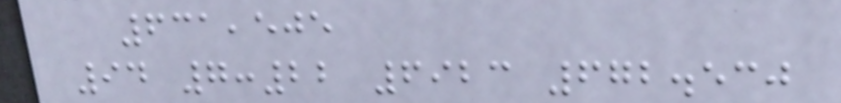631,505
94 7:22 6923 672.530
